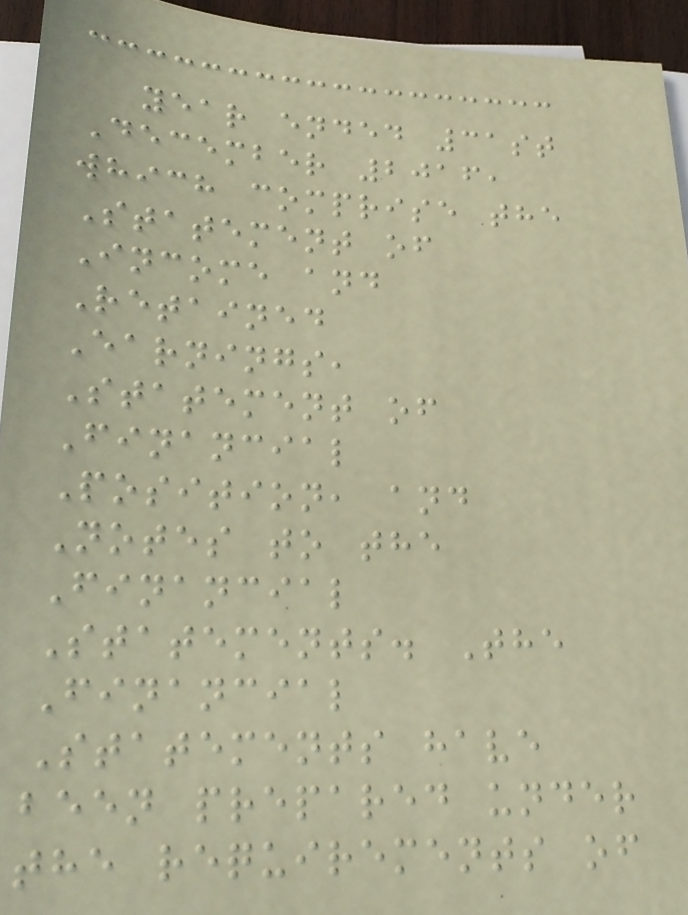year ended 31st
December 2016,
which comprise the
Statement of
Income and
Retained
Earnings,
Statement of
Financial
Position, and
Notes to the
Financial
Statements. The
Financial
Statements have
been prepared under
the requirements of
